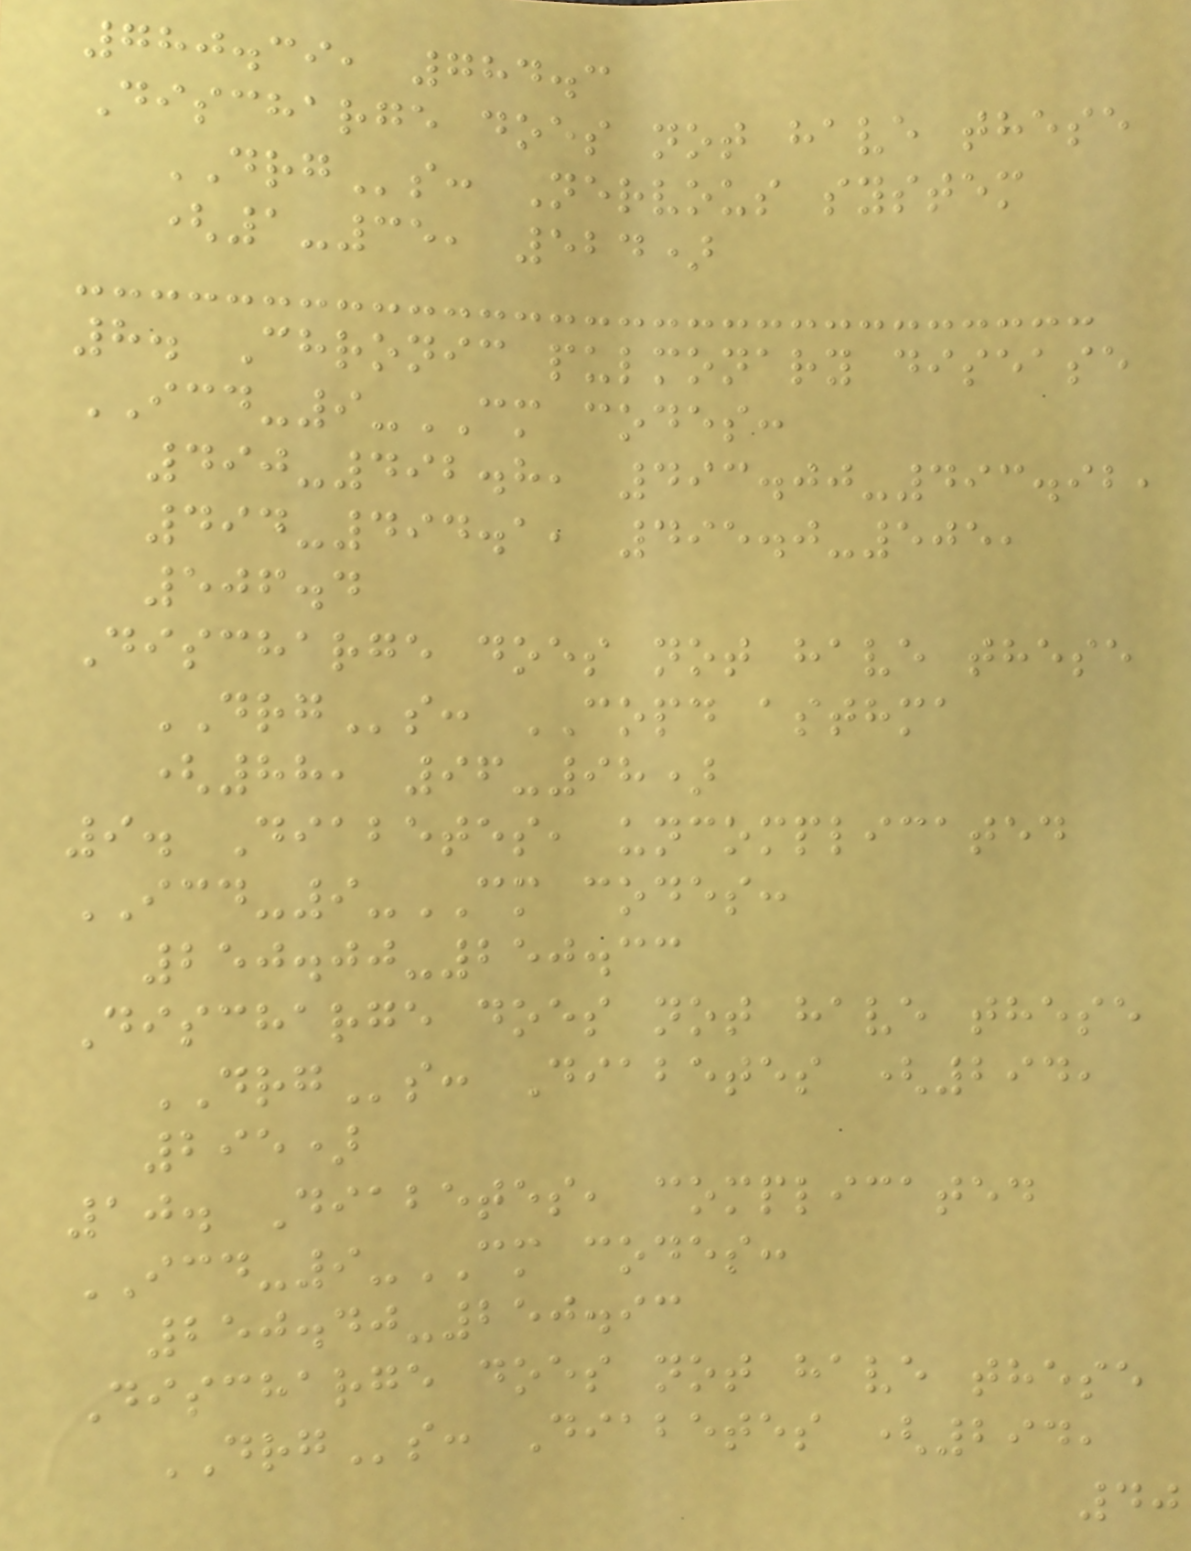780.39, 784.3
Discharge does not have these
DRGs: Nervous system
(1-35, 524)
8. Chronic pulmonary disease
ICD-9-CM codes:
490-492.8, 493.00-493.92,
494-494.1, 495.0-505,
506.4
Discharge does not have these
DRGs: COPD asthma
(88, 96-98)
9. Diabetes, uncomplicated
ICD-9-CM codes:
250.00-250.33
Discharge does not have these
DRGs: Diabetes (294,
295)
10. Diabetes, complicated
ICD-9-CM codes:
250.40-250.93
Discharge does not have these
DRGs: Diabetes (294,
40
